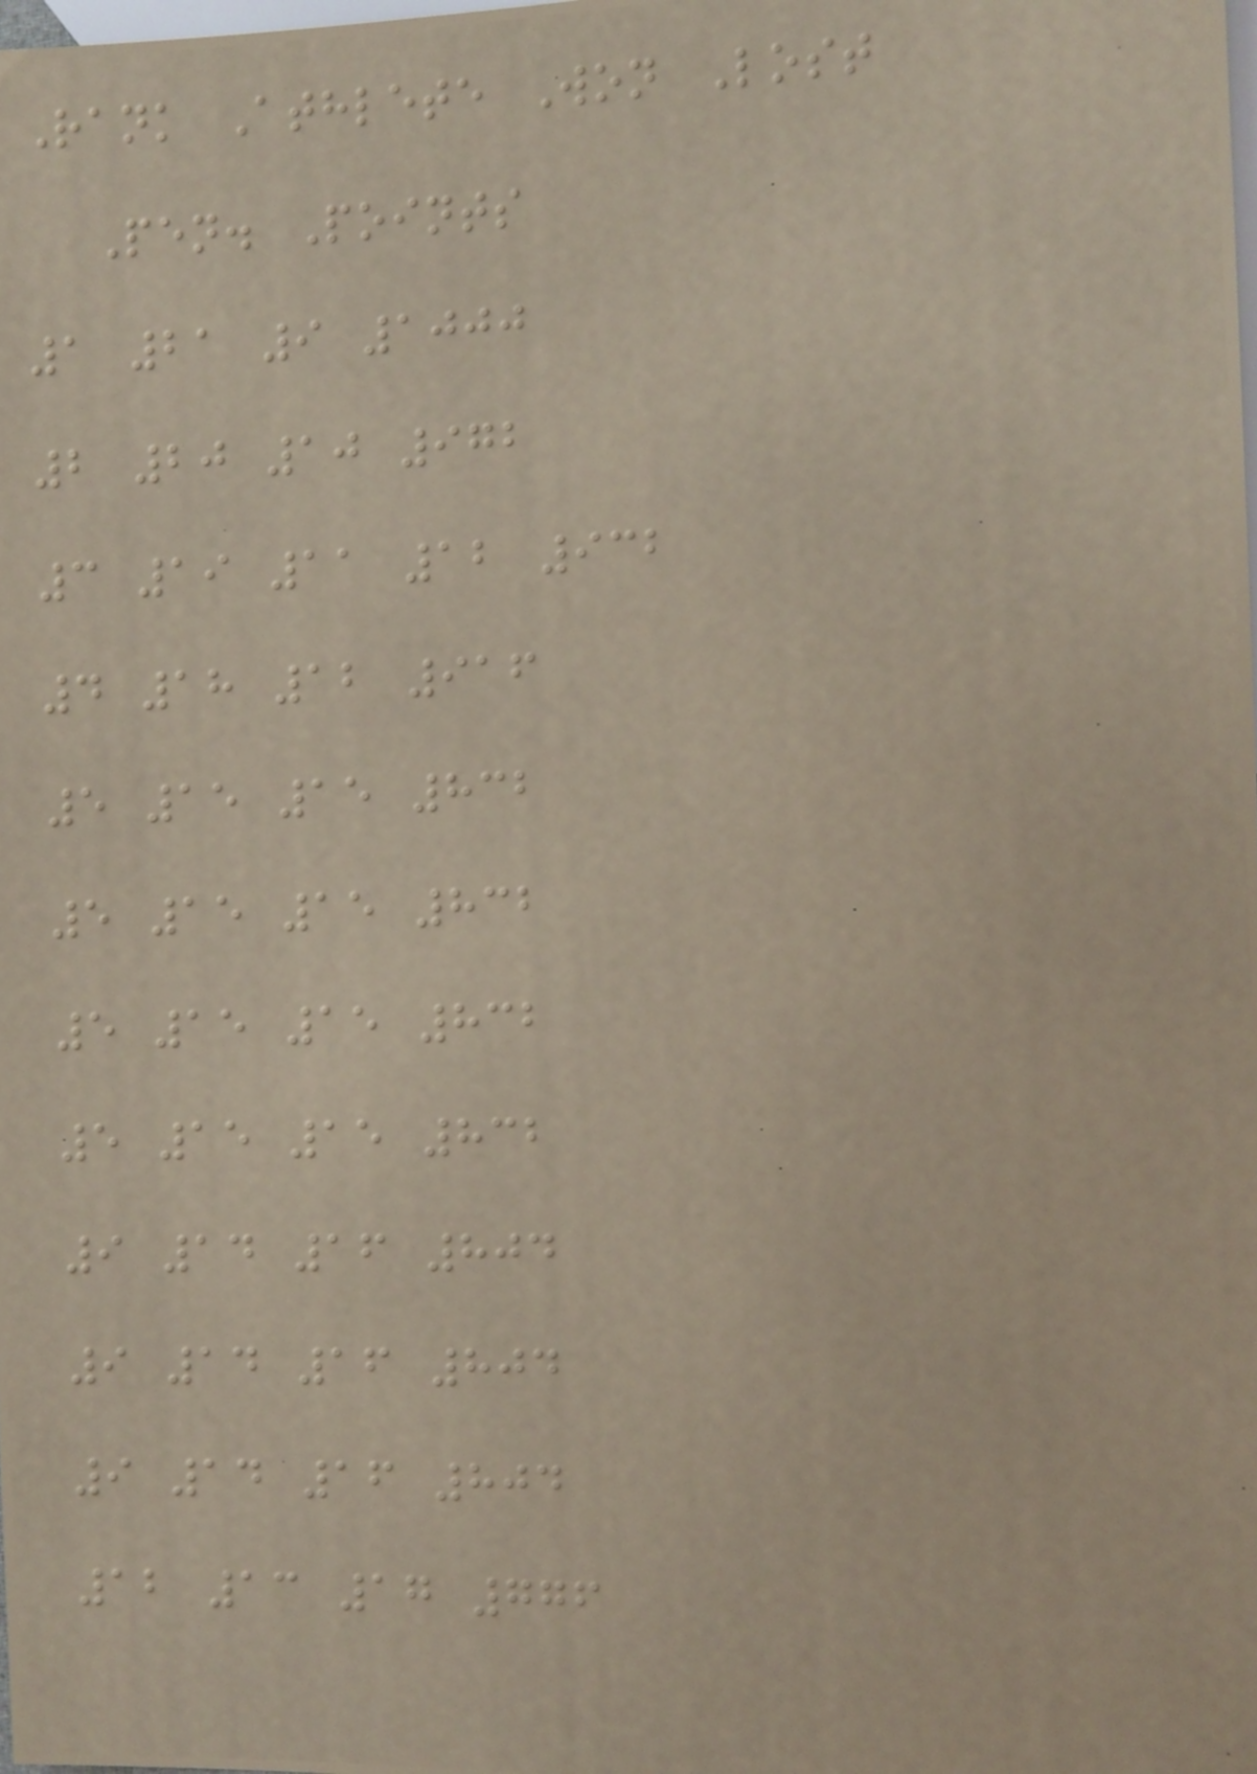Rank Athlete Won Lost
Pen. Points
1 21 9 1000
2 20 10 972
3 19 11 12 932
4 18 12 916
5 15 15 832
5 15 15 832
5 15 15 832
5 15 15 832
9 14 16 804
9 14 16 804
9 14 16 804
12 13 17 776
